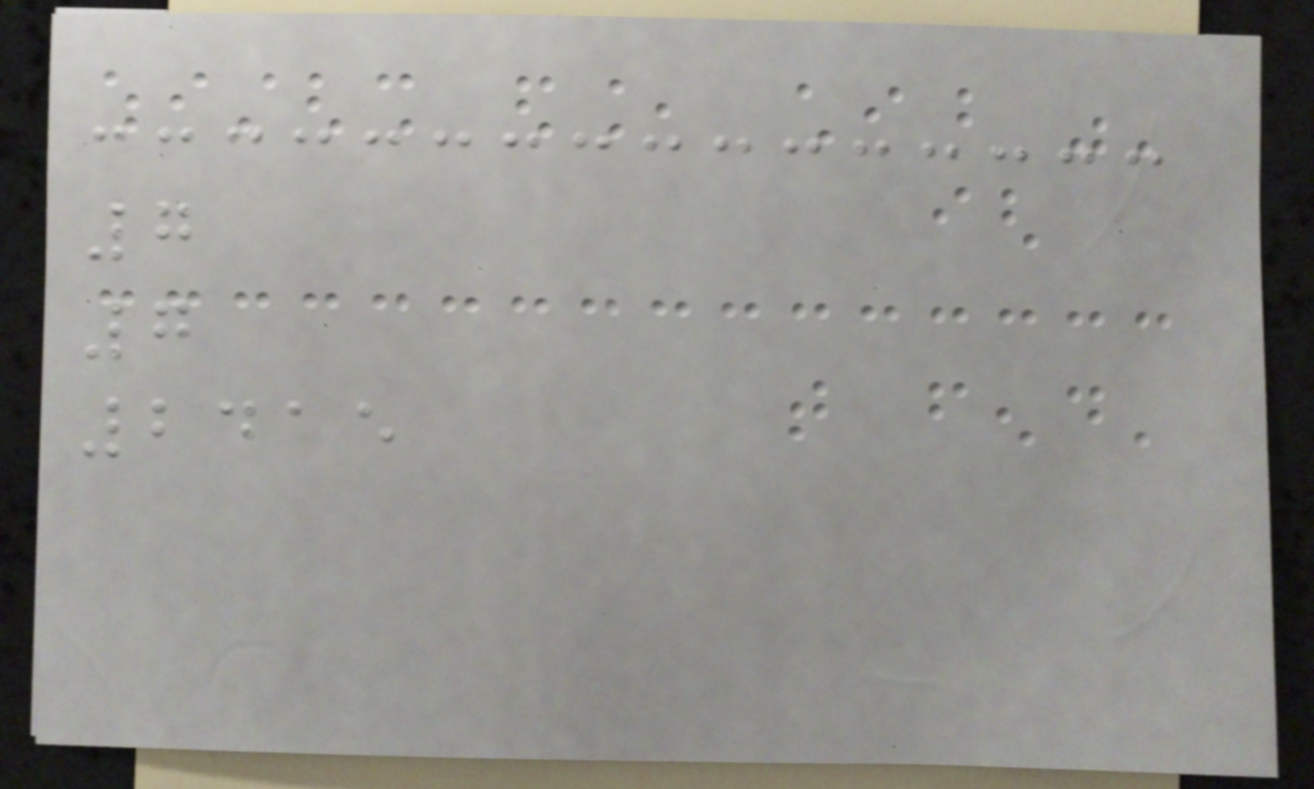7
7
2415
